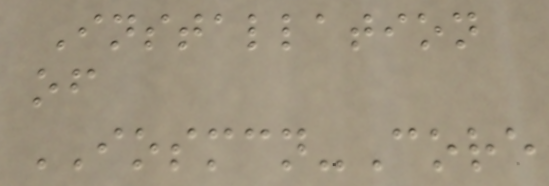Installation
of
IOSMCN-Core
